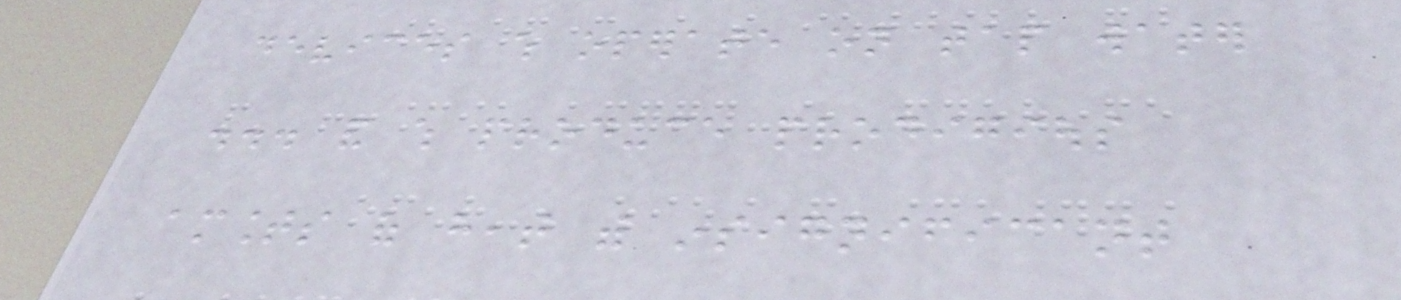devices which operate on tap water
... and which produce prodigious
amounts of heat with insignificant
